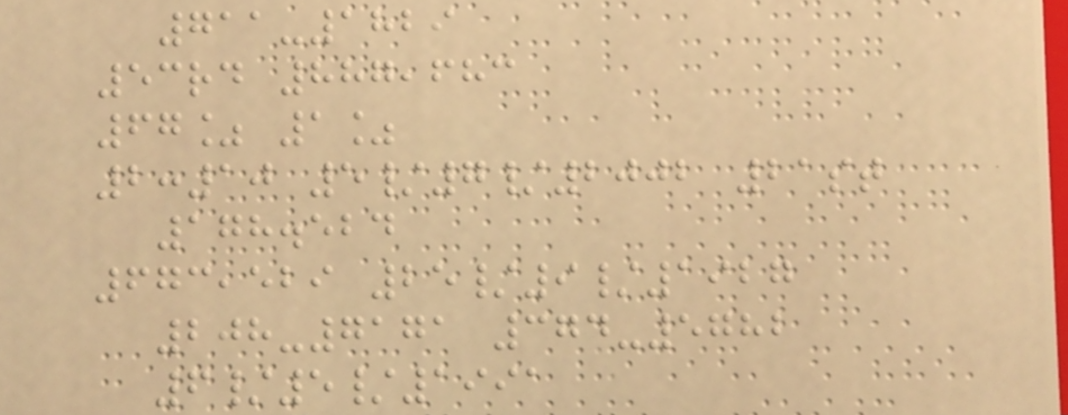711-1829
53rd 887,683
67% 1%
2:10 5/7/2002 21st
178.524
673,529 25/9/1927
208-7171 374-5782
6/5/1991
